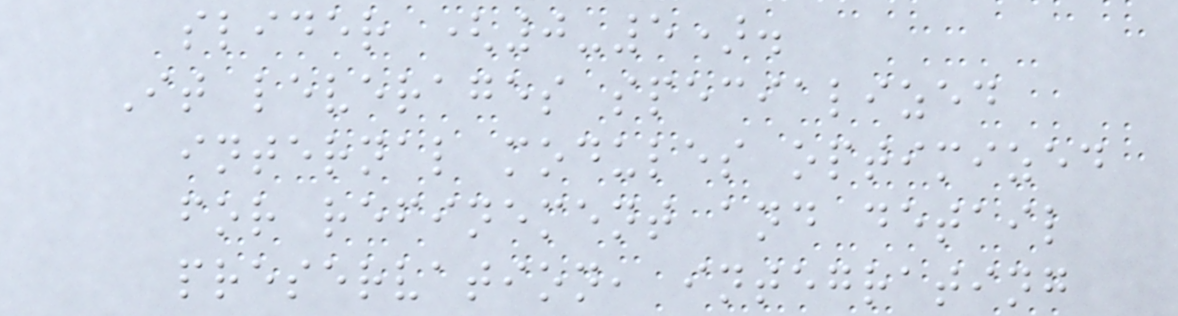slider (0-5).
It leverages specialized
internal modules optimized
for refinement and detail
preservation, integrating
